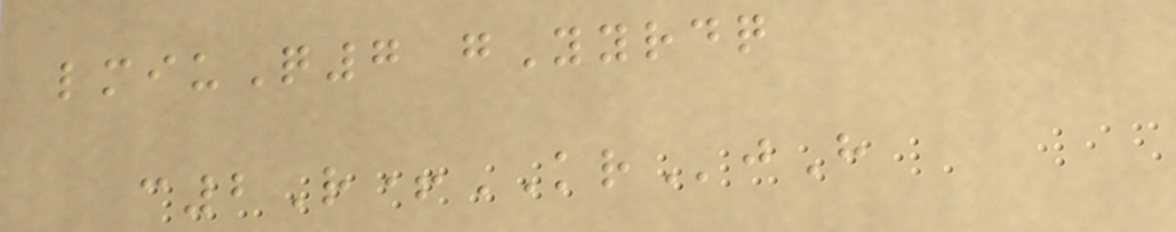lmiuQ7 gYyrdq
c2R+KRjH
